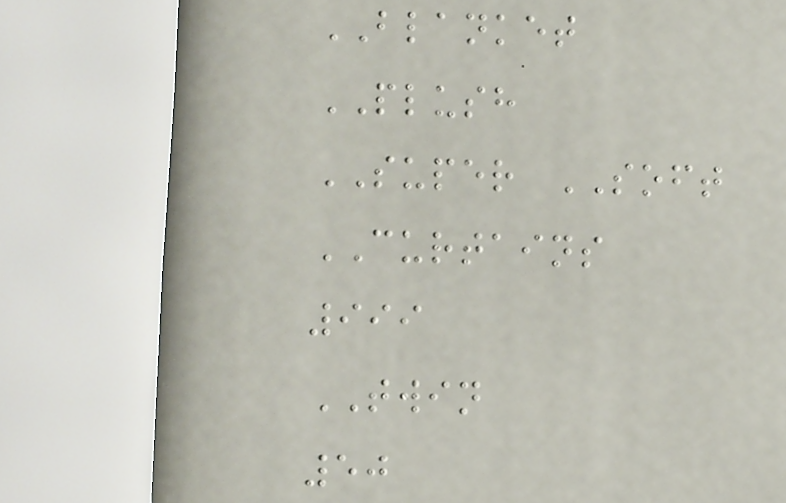BLANKET
PLUSH
SUPER SOFT
CURTAINS
999
TWIN
50
